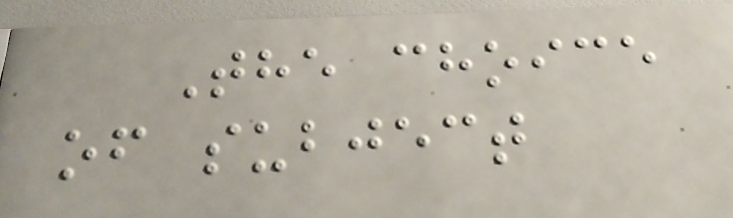The choice
of subject
